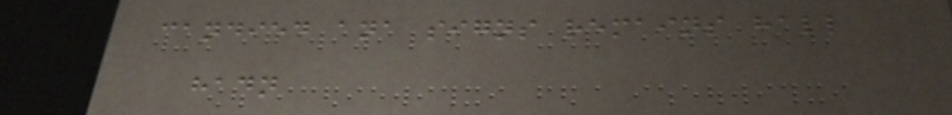candied ana signs remains hall
hadn
